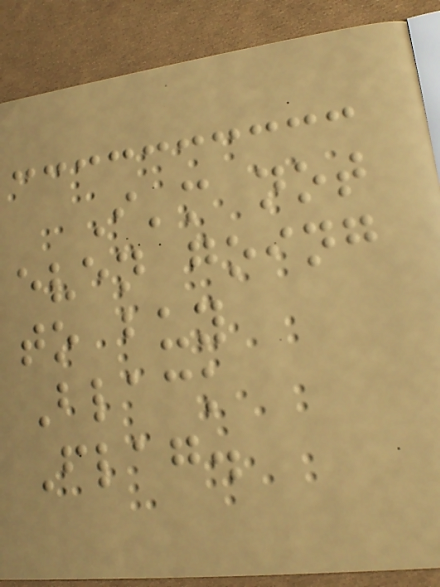I'm not
even going
to buy
Black
Flag.
